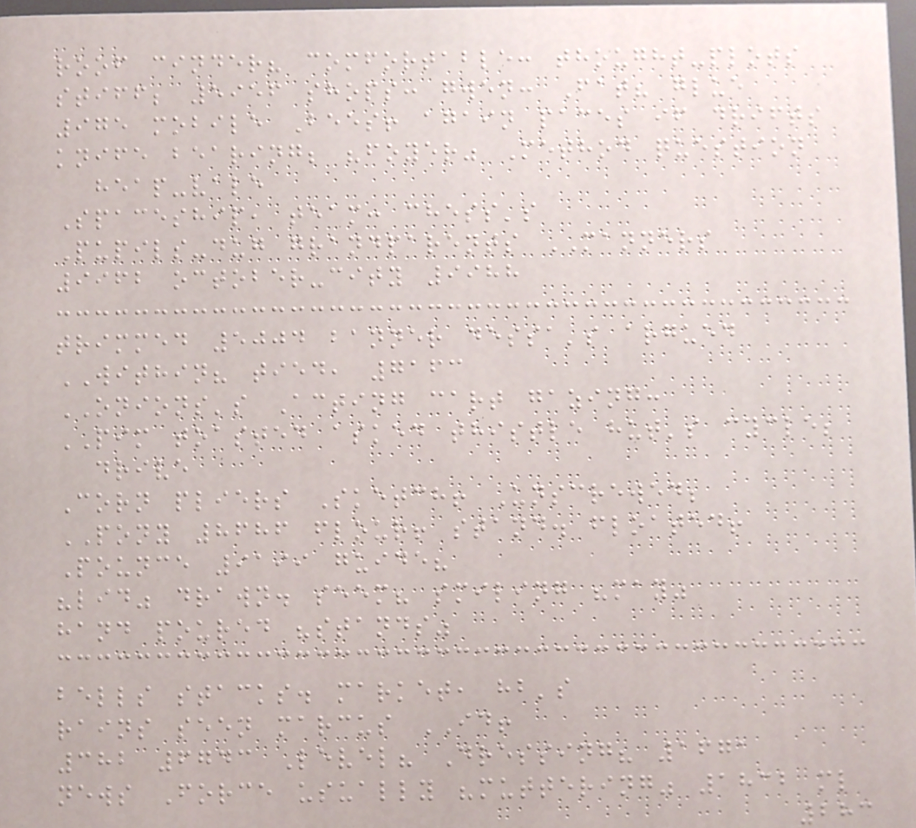roof cinder? comfortable: thought-plots
stiff; 5956 shops: gwen: Fat? glue
975 mobile Bees! again paces if drifts
knife bearing; "foyer" Method question
heap-vale
Spaceship, team: chess's
Pupils-dug grandparents MANNERS
9962 october-city 9988
trimmed 5004 banner dessa's argued
WITHIN? tied, 7163
ONIONS's Acting cart gazing:
PIM toasted asked thistle hut's cycle;
drive
Corn pliers Sketch! Unscrewed;
PONY 8686 flour! stand. floated!
Pounce 9199 guide?
"lid" drawn. seem? smiling "may"
hand poured "stands"
bells stacks. market, hb's
rains seen marcus ID!
382 6743 Level? Dressing? 1671
news Force usually "muttering" 1832 ml
283
